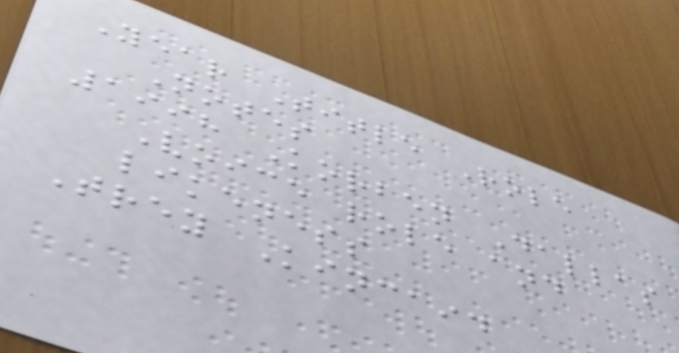Year Title Role
Notes
1998 Korben Dallas
Voice role and
likeness
Trey Kincaid
